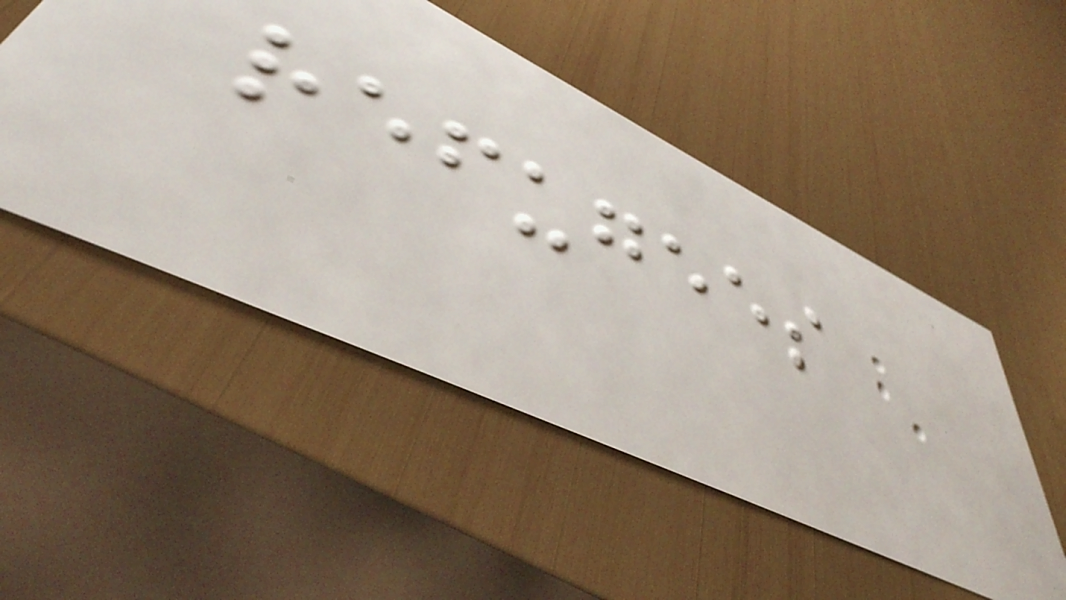refugees
